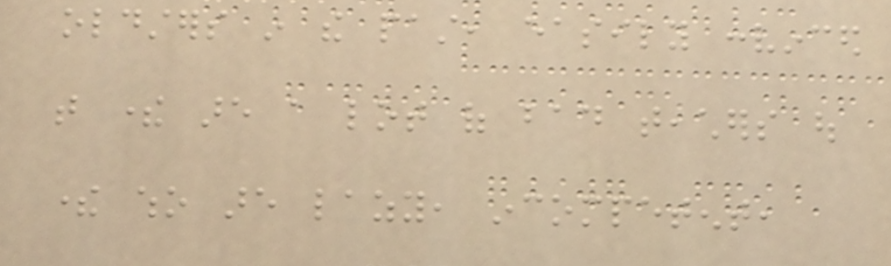oldsters in the past, easily convinced
that there are a lot of bad teachers out
there who are lazy, incompetent,
